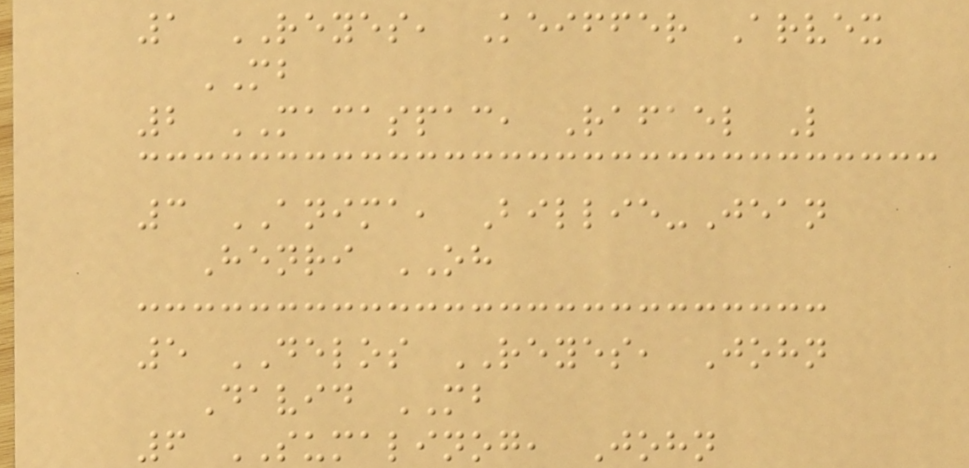1 REYES, Keiffer Arvex
MB
2 MACASPAC, Rafael L
3 ANIMA, Billie-Jean
Henri OH
5 DELOS REYES, John
David MB
6 SUMALINOG, John
